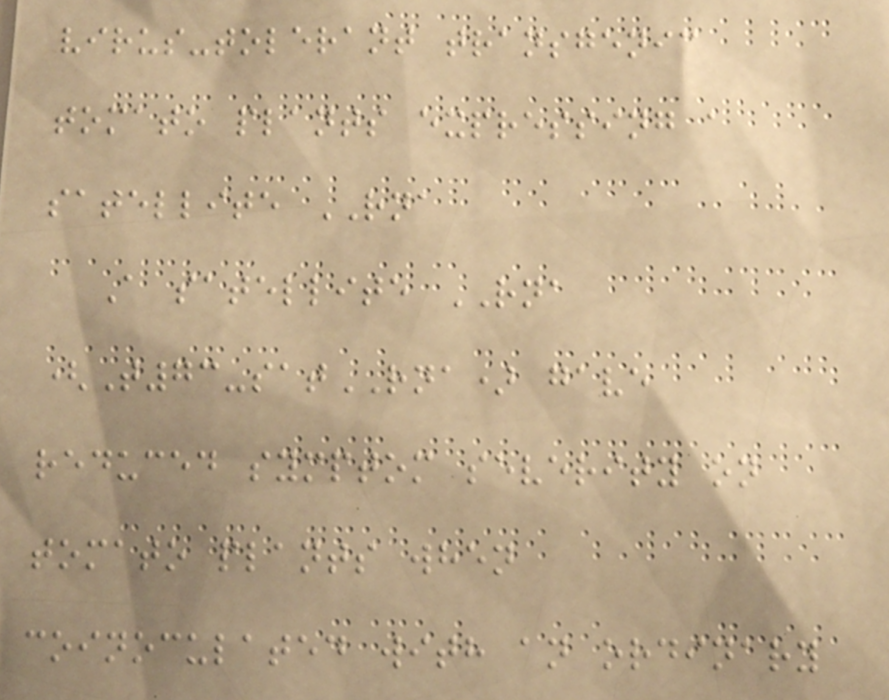virus-tolerant transgenic
tomato plants expressing a
satellite RNA
A satellite RNA
(T73-satRNA) gave
reduced symptom severity on
tomato plants when
coinoculated with an ordinary
